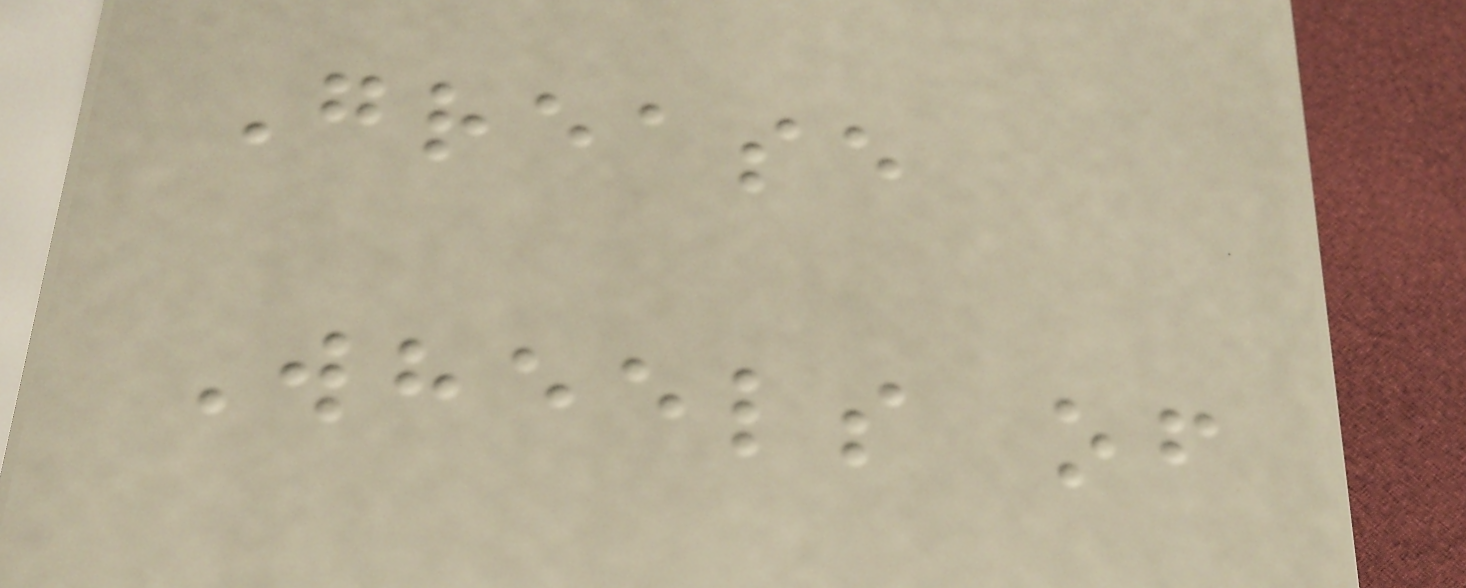Grease
Wheels of
